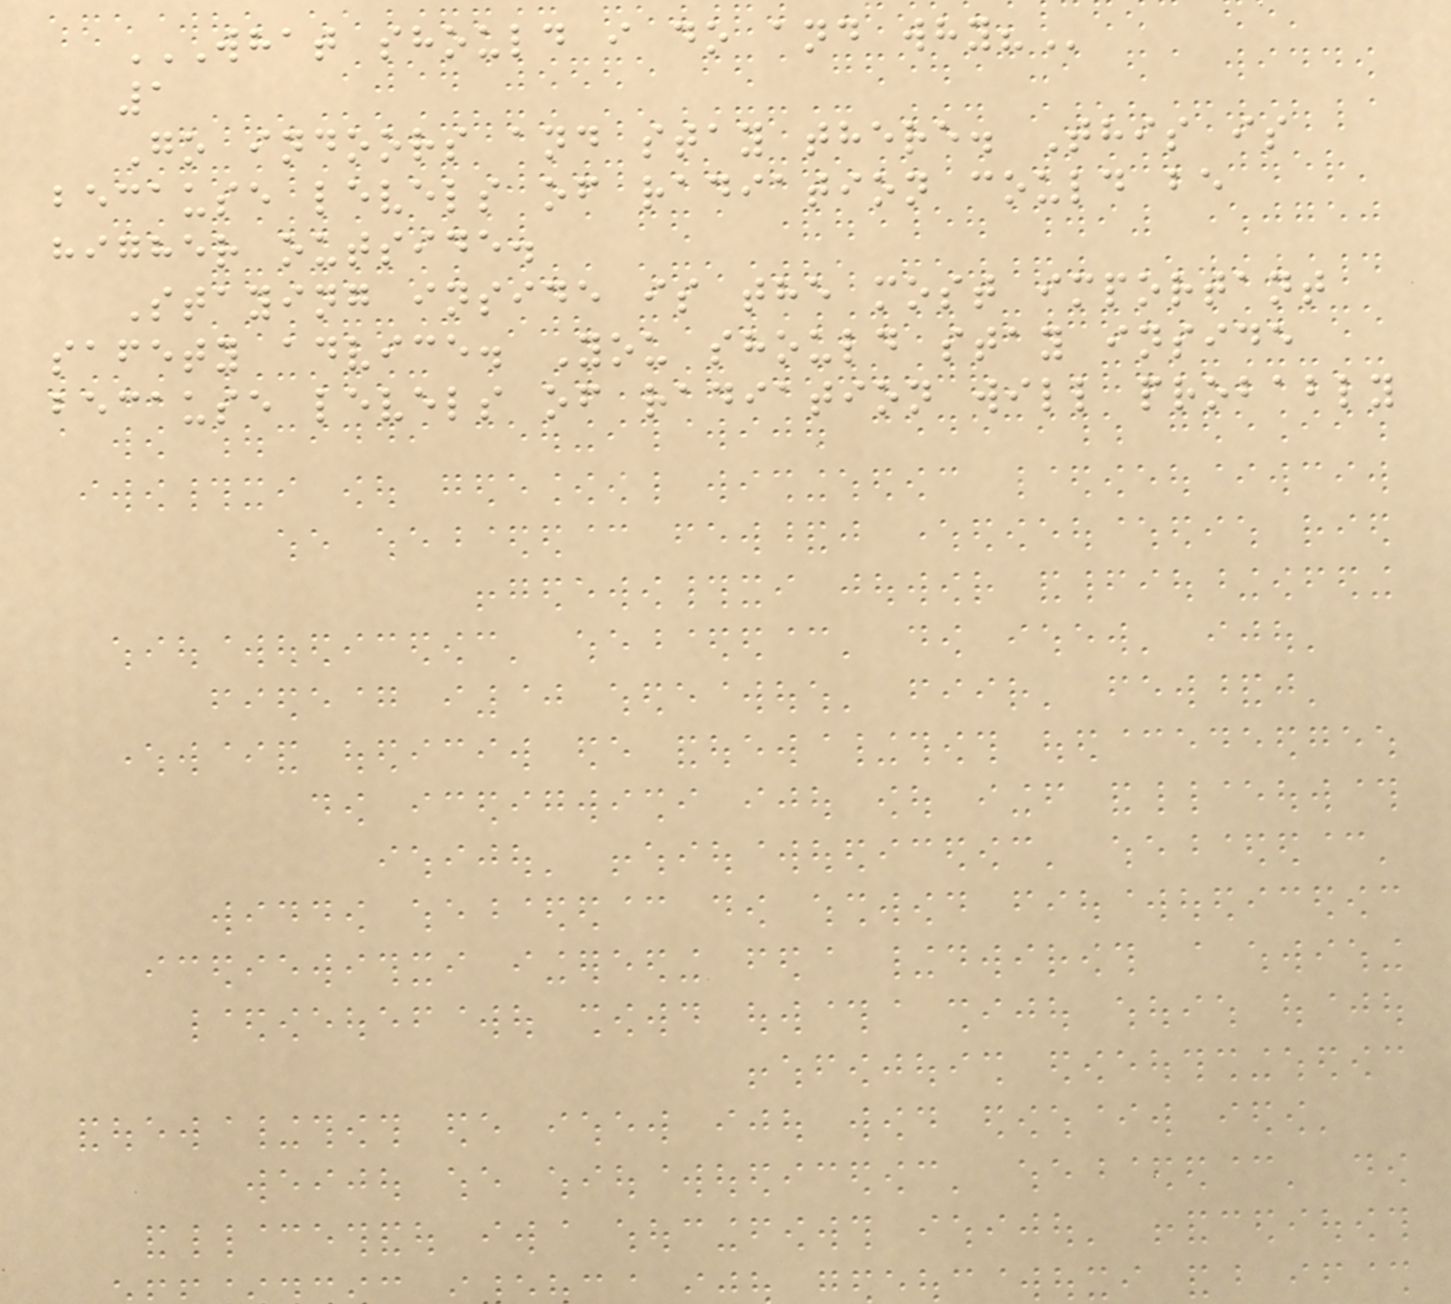WHAT SHOULD I DO AND WHY?
1
Go indoors and stay there. This is
because levels of radiation could be
higher outside.
Staying inside is the most important
safety advice. You should stay inside
because levels of radiation will probably
